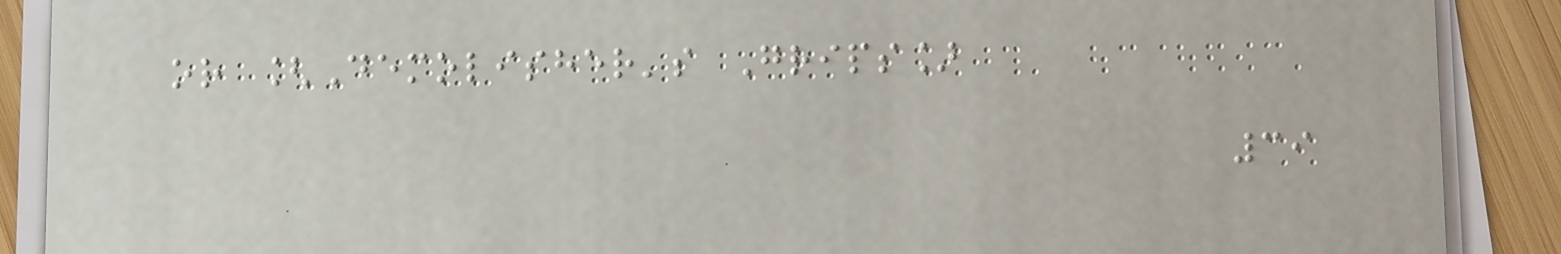or [Demolisher's Grips]
39
